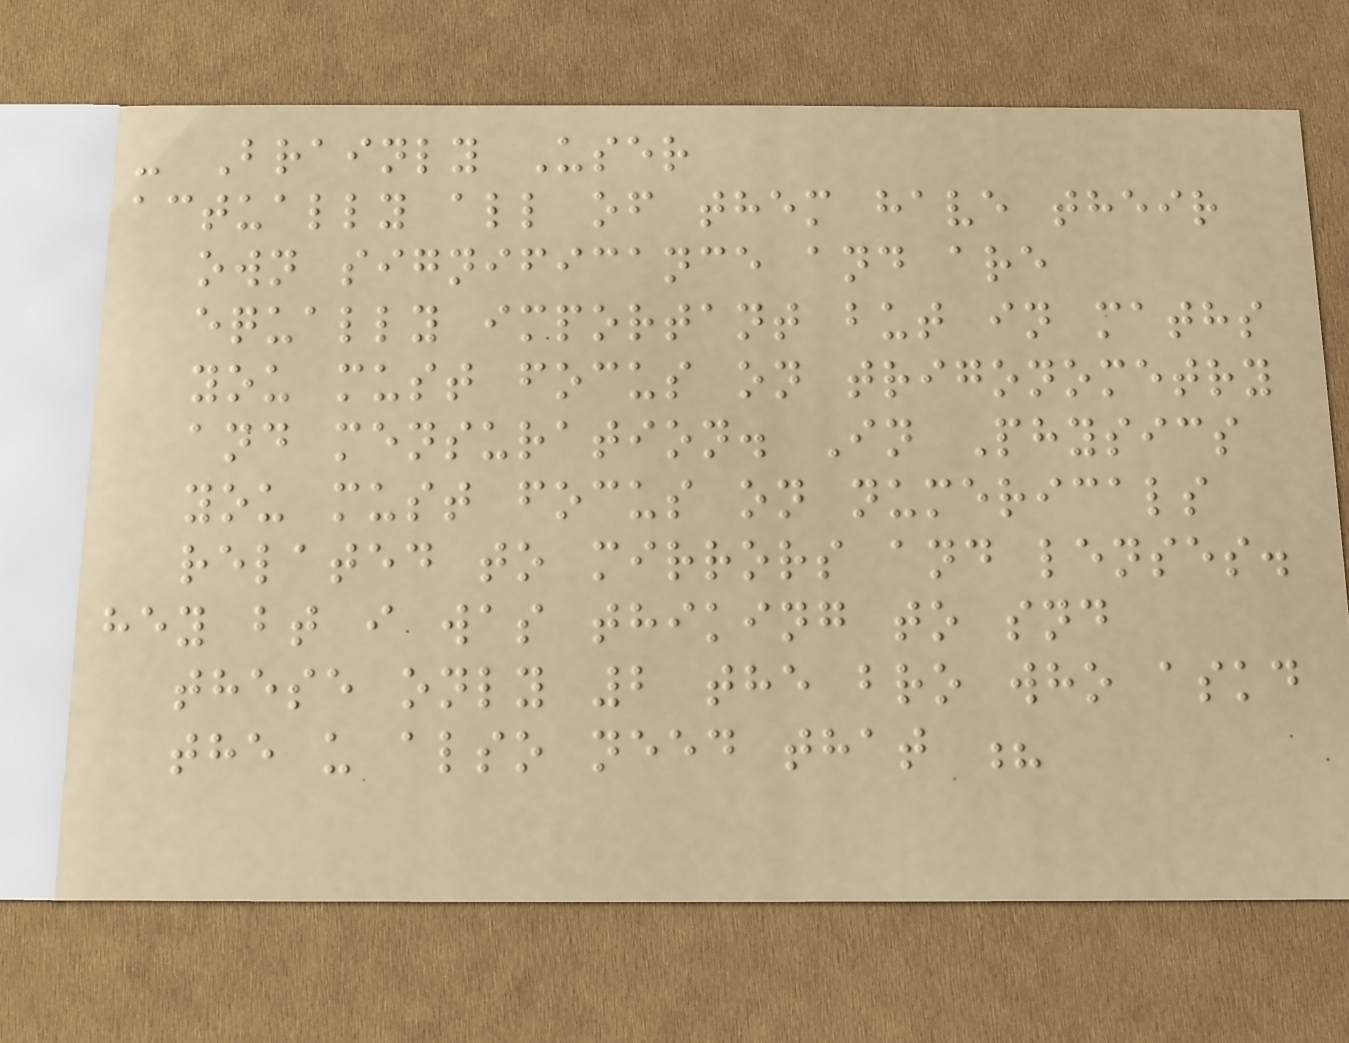- Brainly User
actually all of them have their
own significance and are
equally important but in maths
you must focus on trigonometry
and mensuration. In Physics
you must focus on numericals
related to mirrors and lenses.
hey bt i was thiking to snd
these only 2 the bro who askd
the u also need that ?
